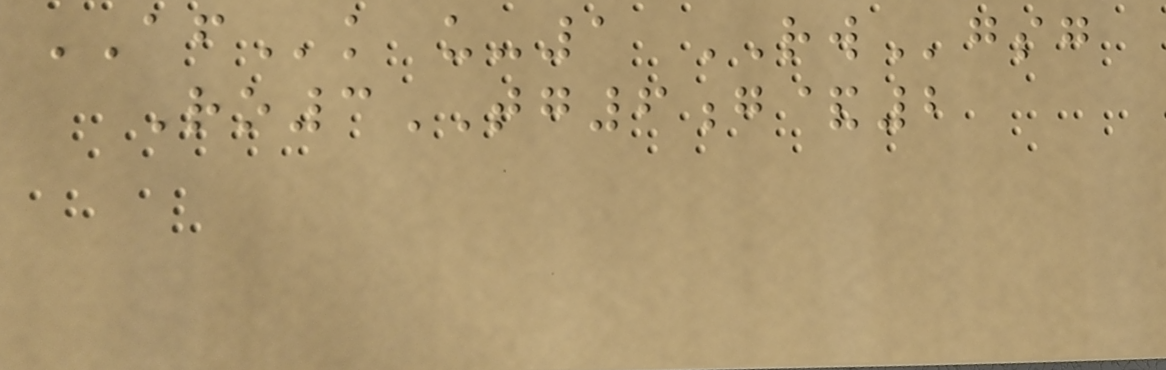AFk u-1 RWgsg
Ro3TG6g&2
